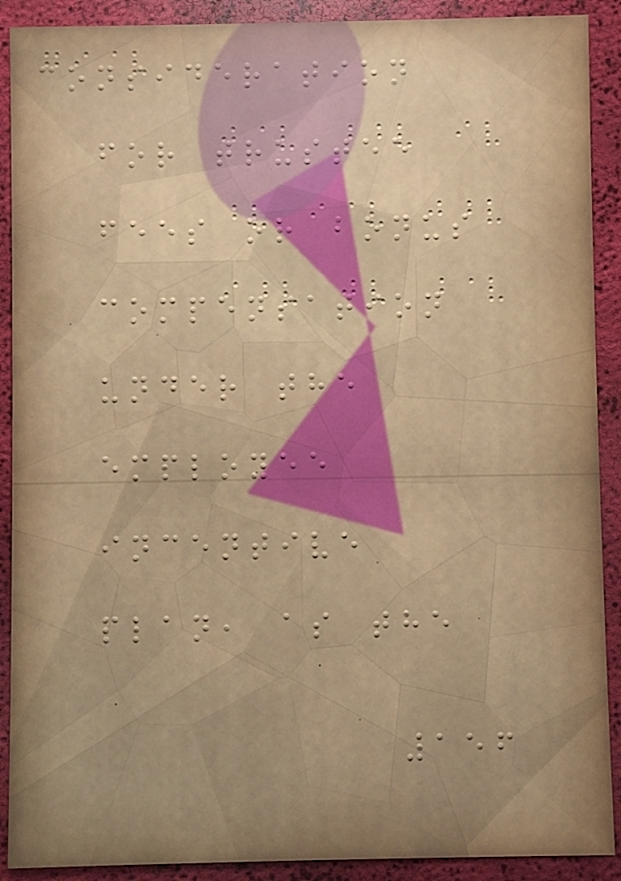consideration
for trustee
fees or bonus
compensation
under the
employee
incentive
plan, as the
156
